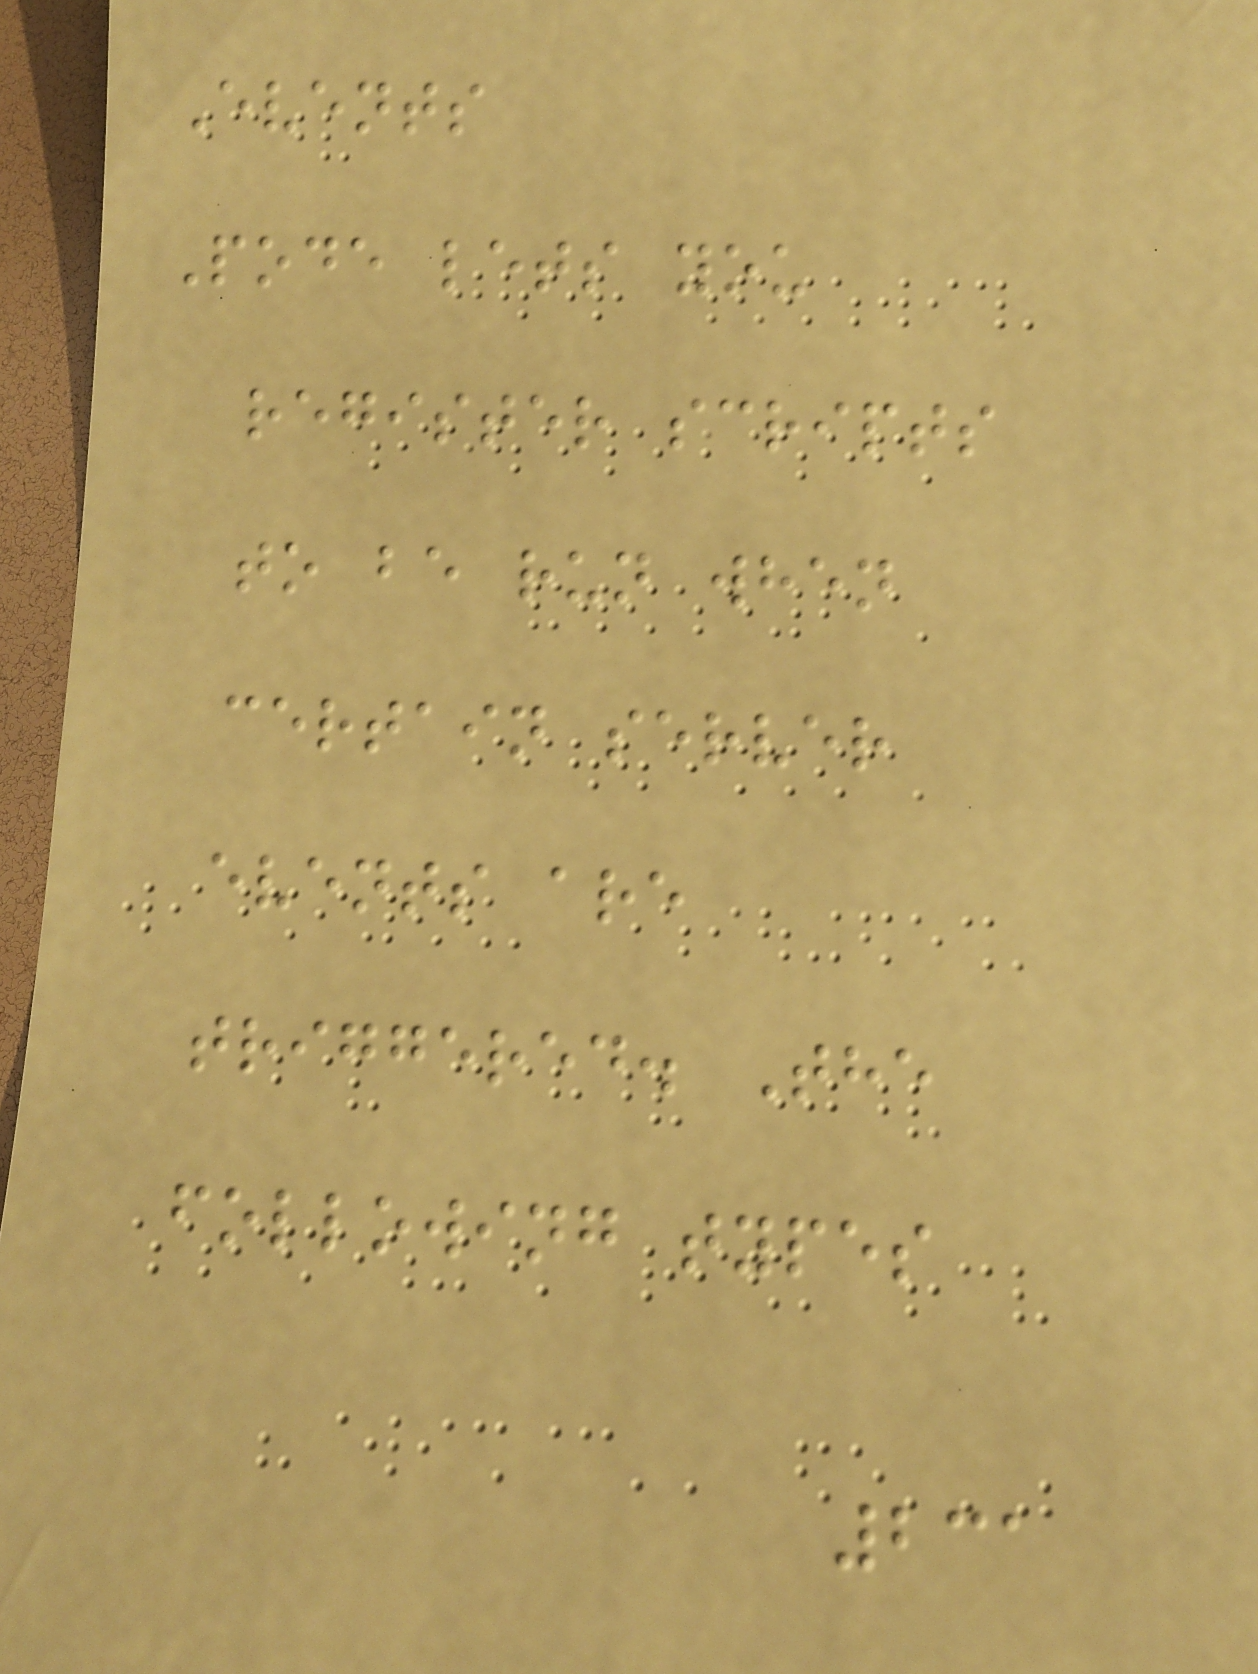Events
Pode lets you
register scripts
to be run when
certain server
events are
triggered. The
following types
231
